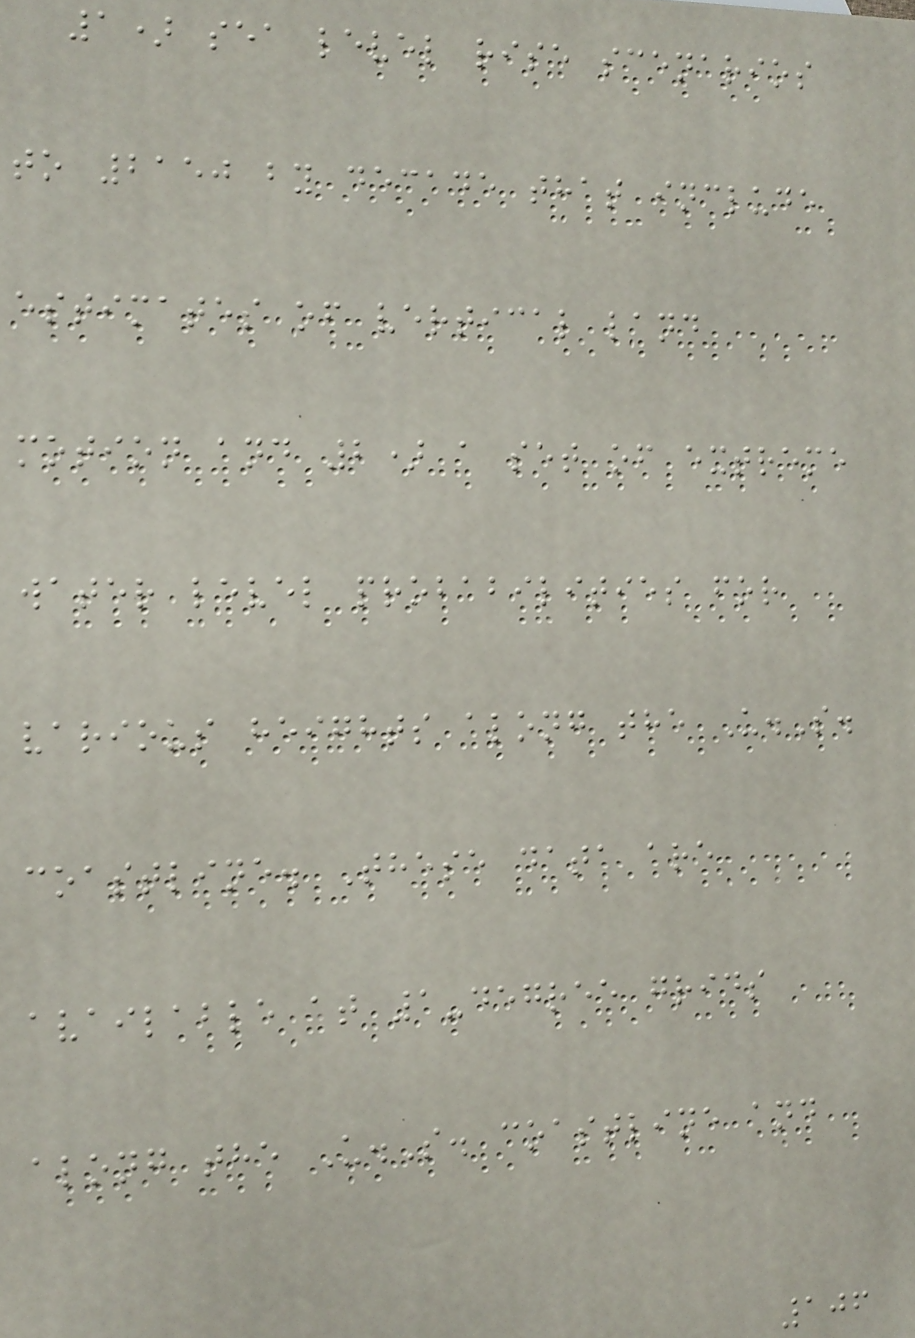1) sea level rise scenarios
to 2150 by decade that include
estimates of vertical land
motion and 2) a set of extreme
water level probabilities for
various heights along the U.S.
coastline. These data are
available at 1-degree grids
along the U.S. coastline and
106
